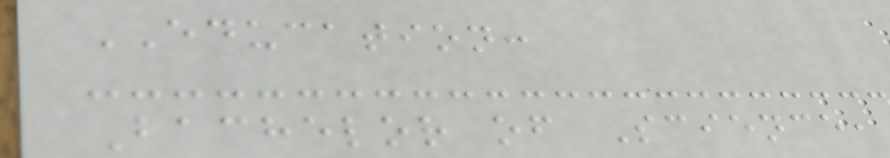EDUCATION:
Bachelor of Science,
